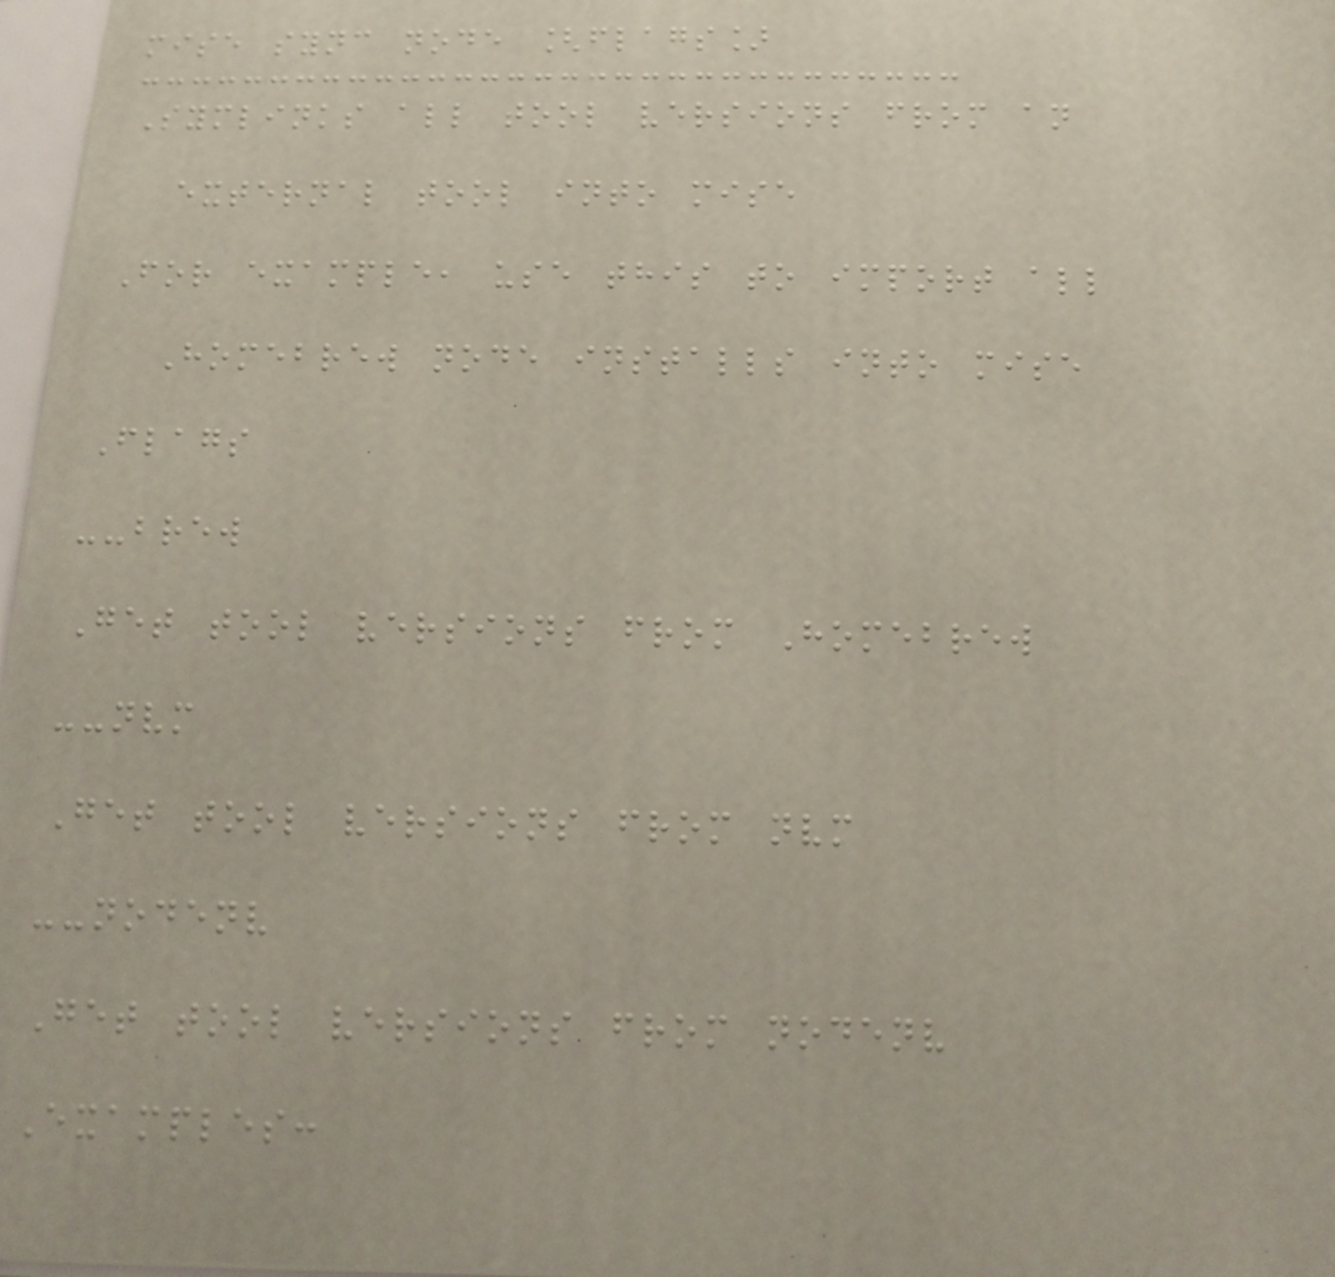mise sync node [flags]
Symlinks all tool versions from an
external tool into mise
For example, use this to import all
Homebrew node installs into mise
Flags
--brew
Get tool versions from Homebrew
--nvm
Get tool versions from nvm
--nodenv
Get tool versions from nodenv
Examples:
